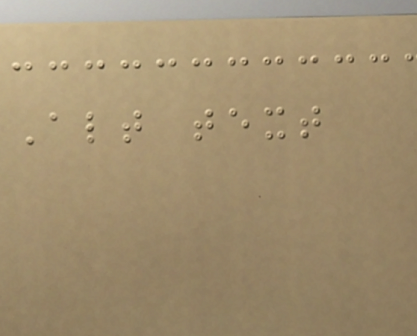Alt text
